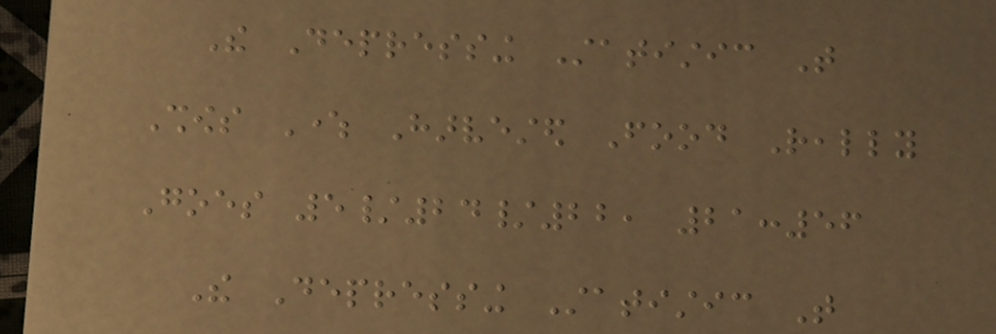The Depressing Statistic That
Shows Where Harvested Food Really
Goes 5/24/22, 21:56
The Depressing Statistic That
